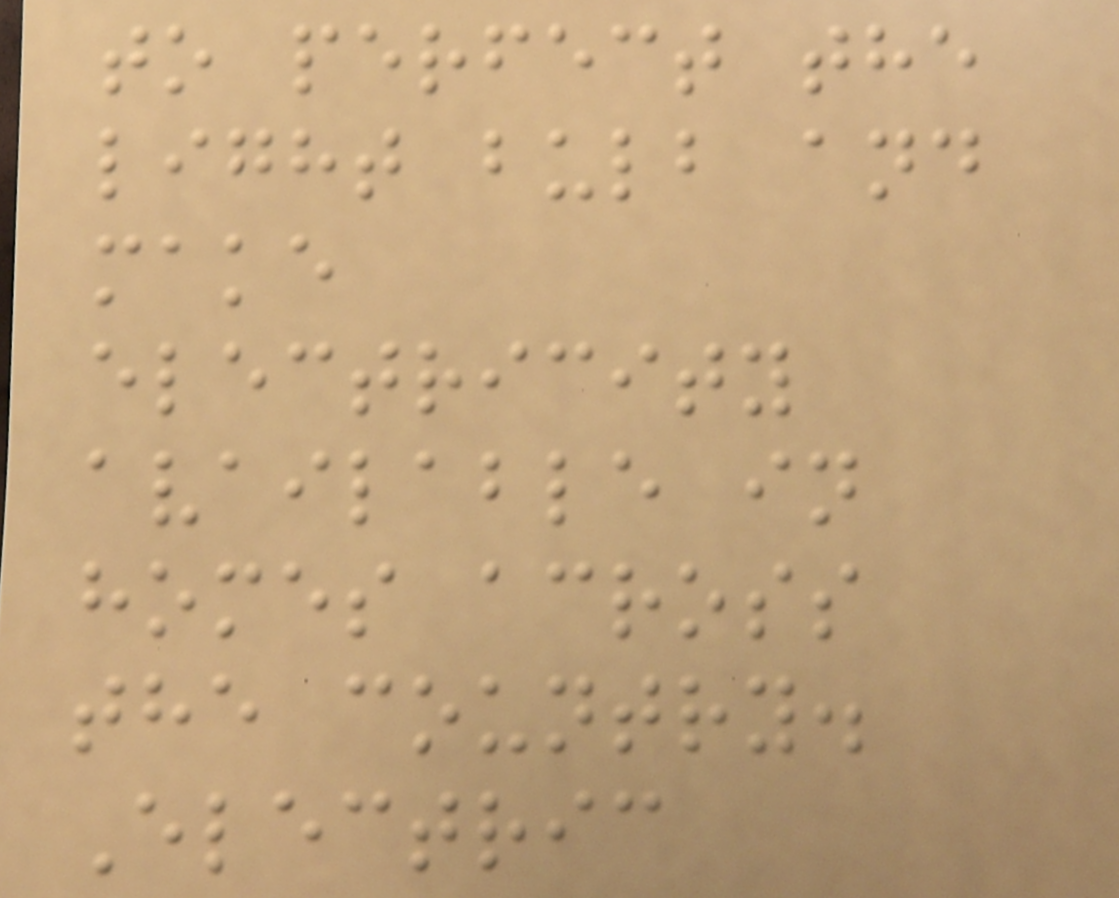to perfect the
light bulb and
make
electricity
available in
homes across
the country.
Electric
